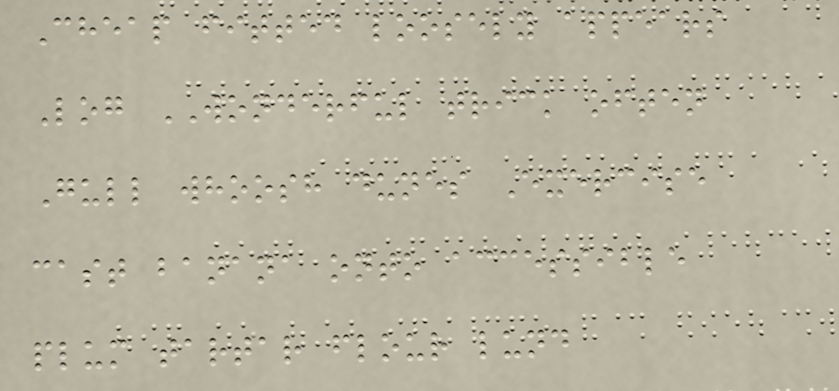Cheap fitted loosely appears
Log WONDERFUL trick often
Gull whoosh dunes Exercise
cast banana onto accessible
plum tartar flour lund
